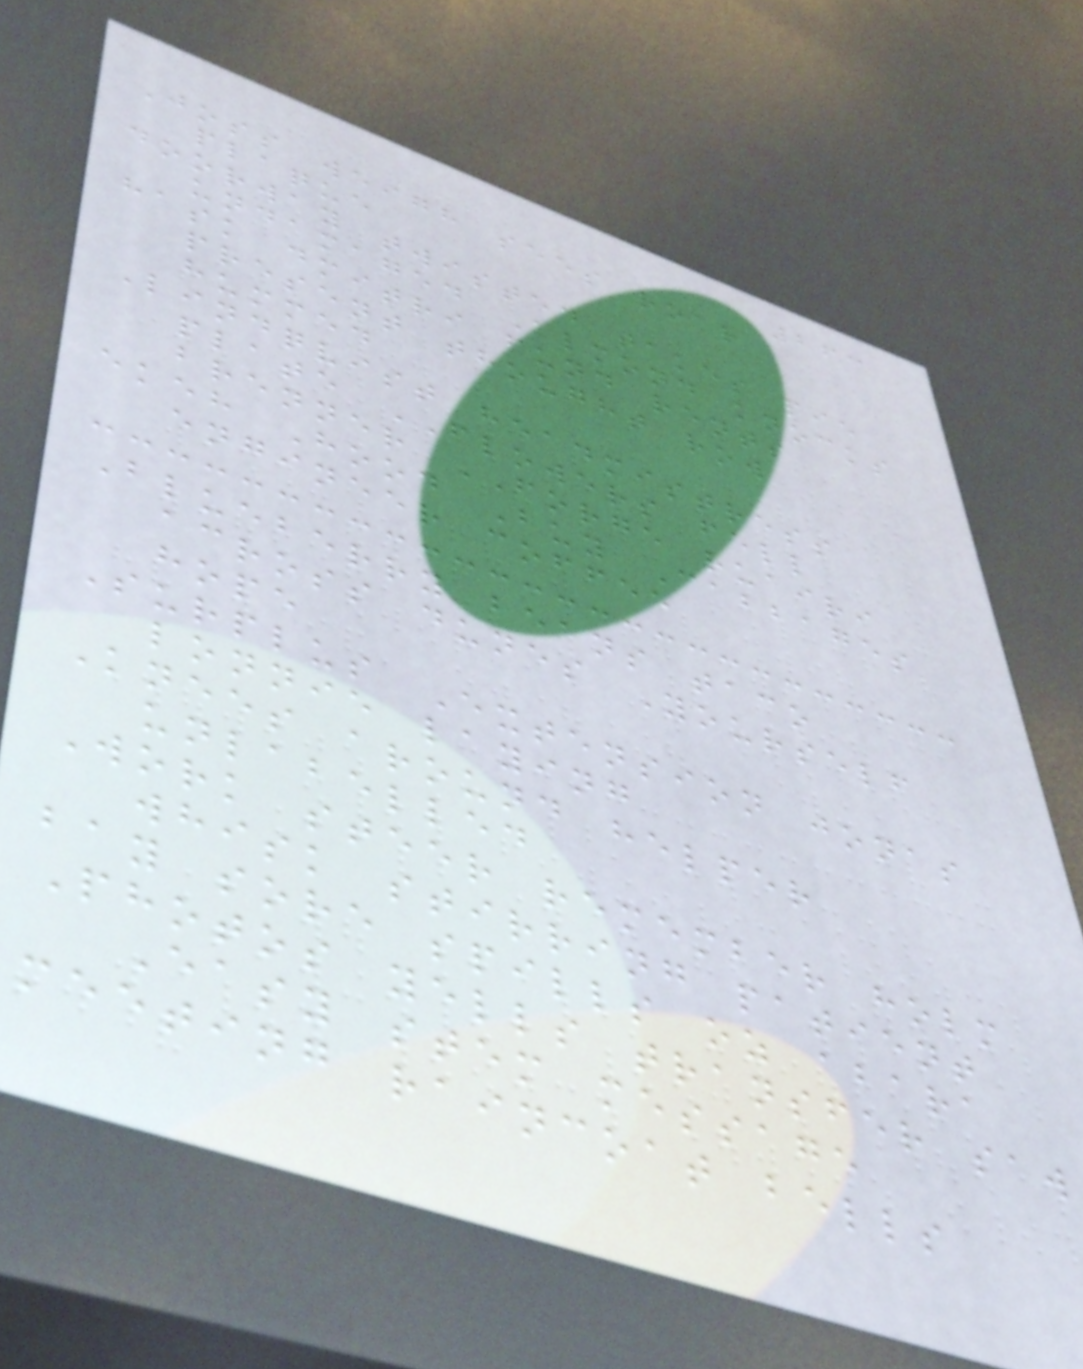263
Joss weigh sees roar
plaque
doorway twisted takes pie
undamaged Almond knocks
hask dmitri fund rents
present thought row
hummed
Lindqvist headmistress
plate FLOWERS fell
brenner FORGE ruairi
ekeh Hood Buy Cabbages
engineer coffee
Blueberry beans taco
across dunes Yourself
hope
Surplus Extension jonas
lonnie laying
Knees around helper
unlabelled
Work steer remember holm
whisk stirring patient
bay sore spills oz abara
Photos yells transfer saw
Easy stem message
meeting raincoat bells
